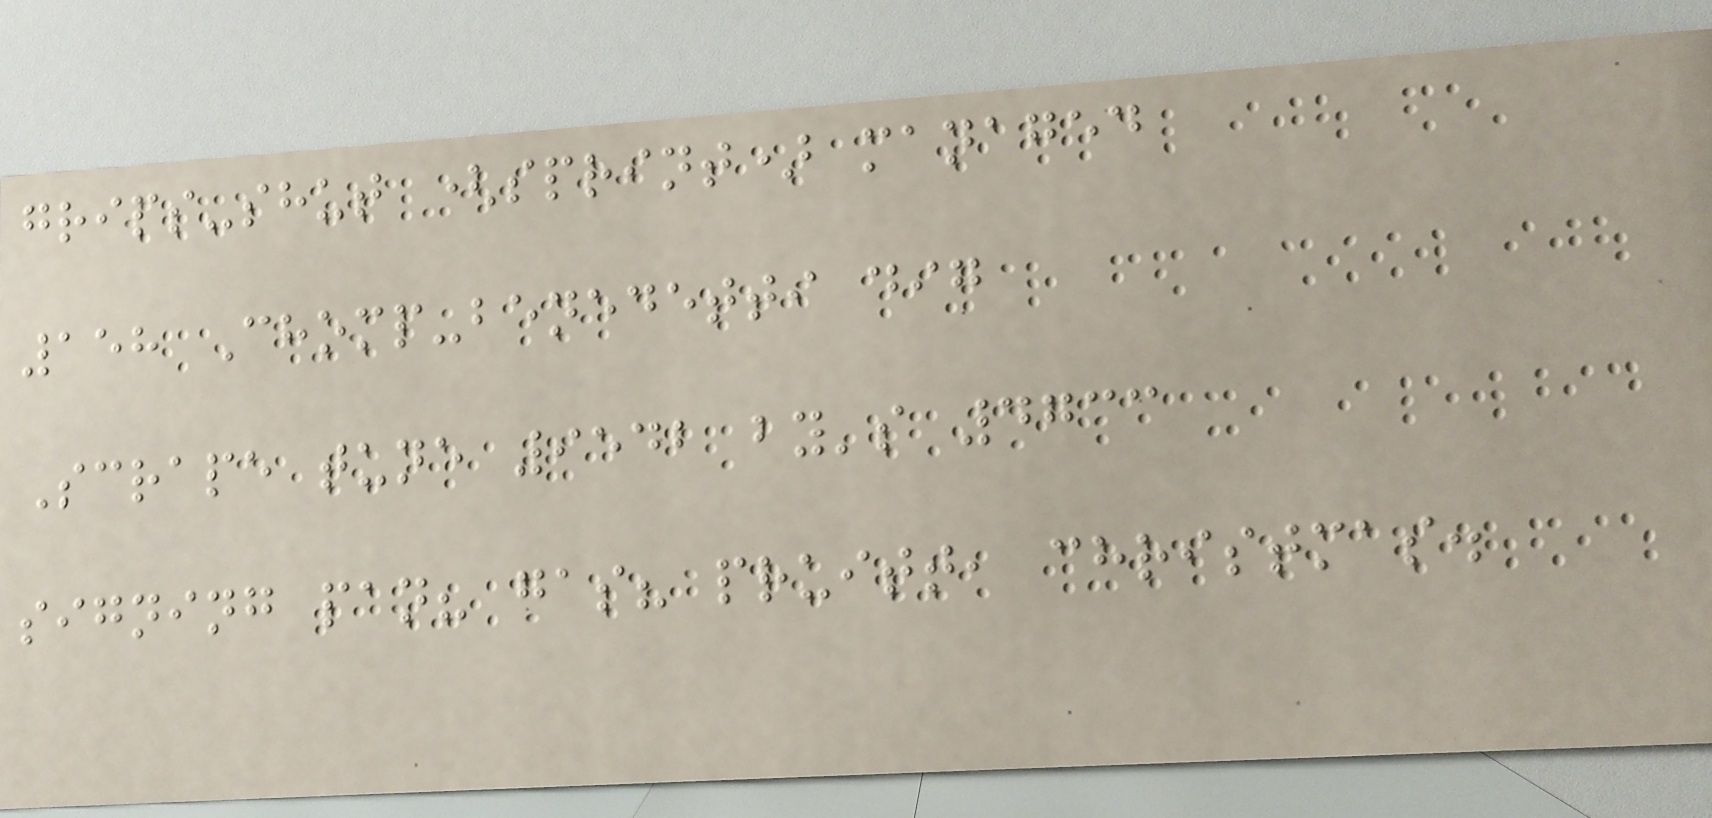grips-shut (sprint) managed
158 Chomp-benedetti dig
Scrape tune 9542 by's 4733
signing pan? gas? pruitt, christmas.
